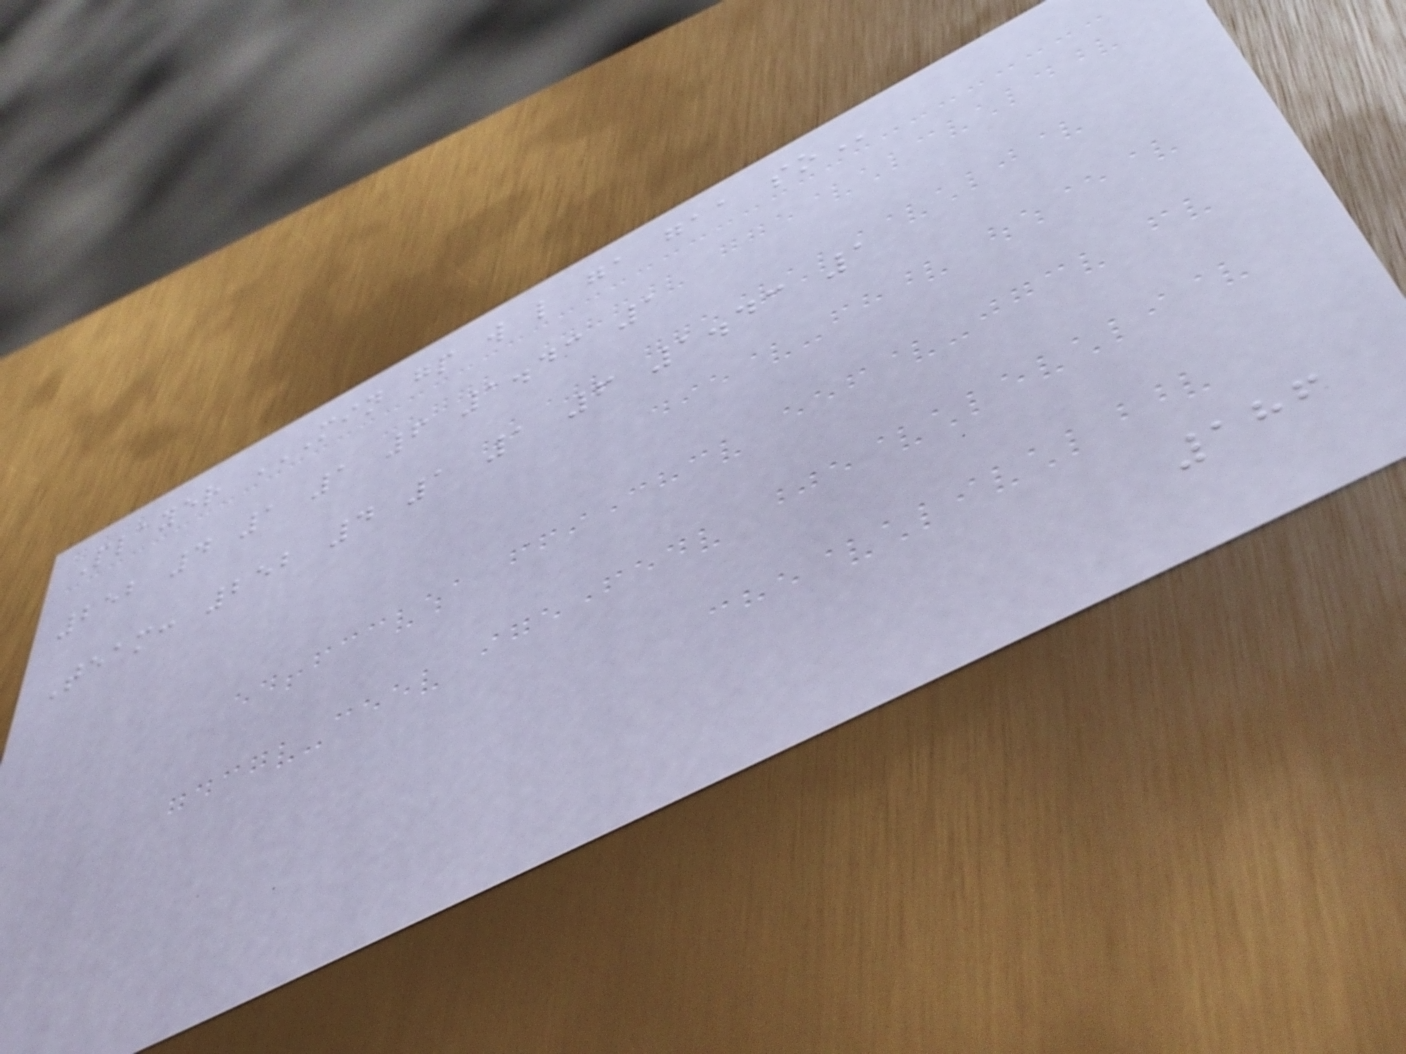Player MIN GP W L GA GAA SO
252 4 1 1 6 1.43 1
Team: 252 4 1 1 6 1.43 1
186
